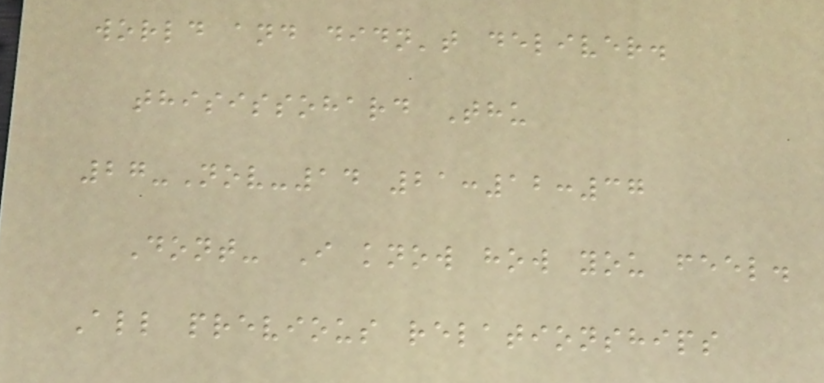world and didn't deliver.
thisissohard Thu
27-Nov-14 21:12:37
Dont- I know how you feel.
All previous relationships
